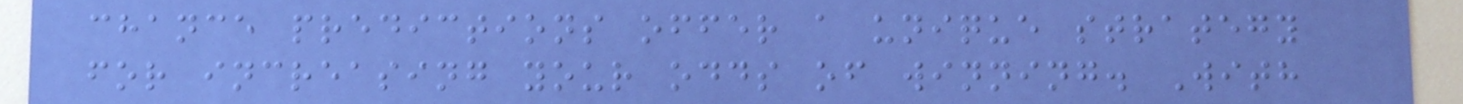chance predictions offer a unique strategy
for increasing your odds of winning. With
